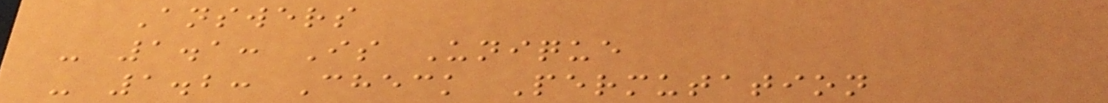Answers
- 1.1: Is Unique
- 1.2: Check Permutation
